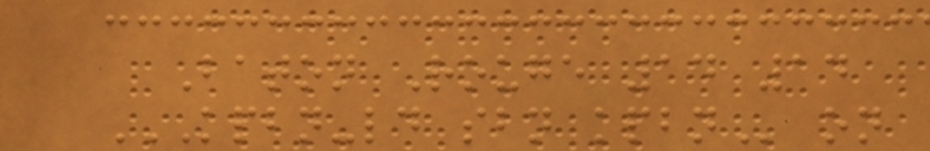Baton Rouge 14 14
KPBN-LD SBN KPBN on
